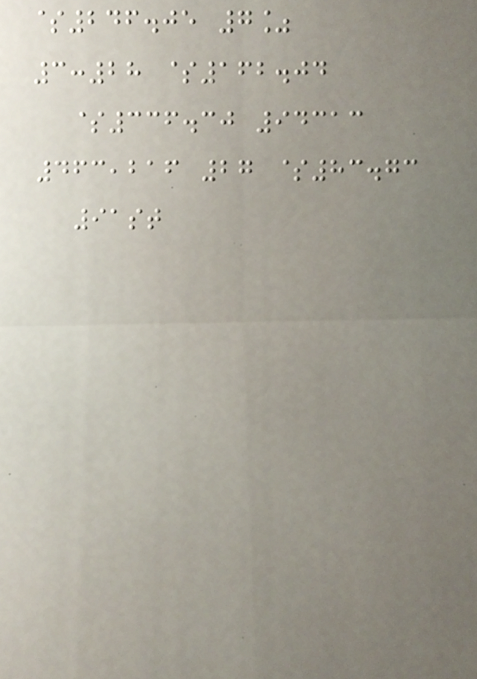$246.05 7%
3:28 $162.04
$336.30 94313
463,216 27 $83.73
91st
